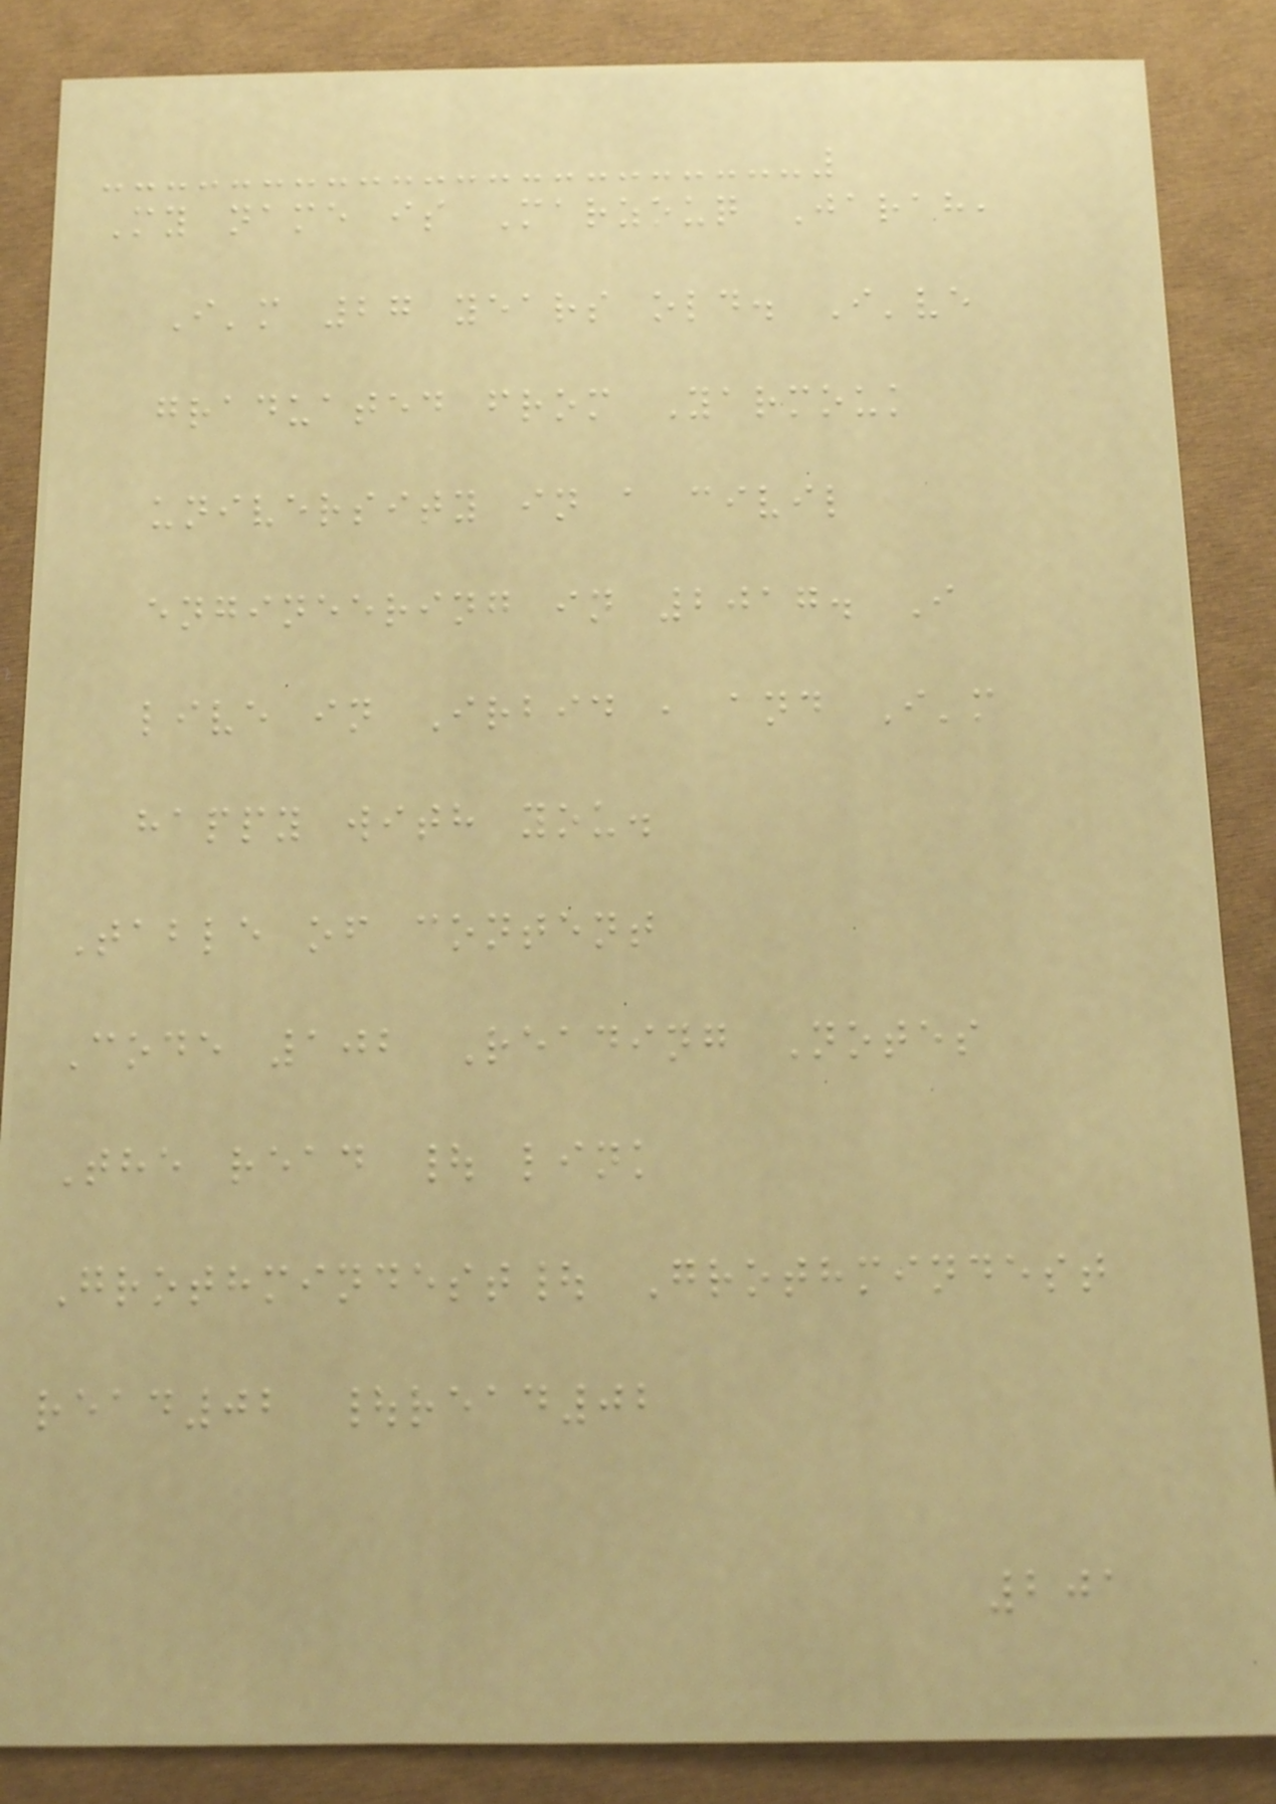My name is Marzouq Jarah,
I'm 27 years old. I've
graduated from Yarmouk
university in a civil
engineering in 2017. I
live in Irbid , and I'm
happy with you.
Table of content
Code 102 Reading Notes
The read | link
Grothmindest| Grothmindest
read02 |read02
201
